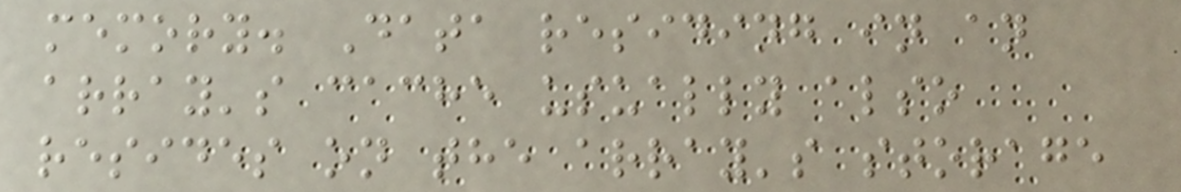memory. Data residing in an
array's cache usually also
resides on the array's storage
